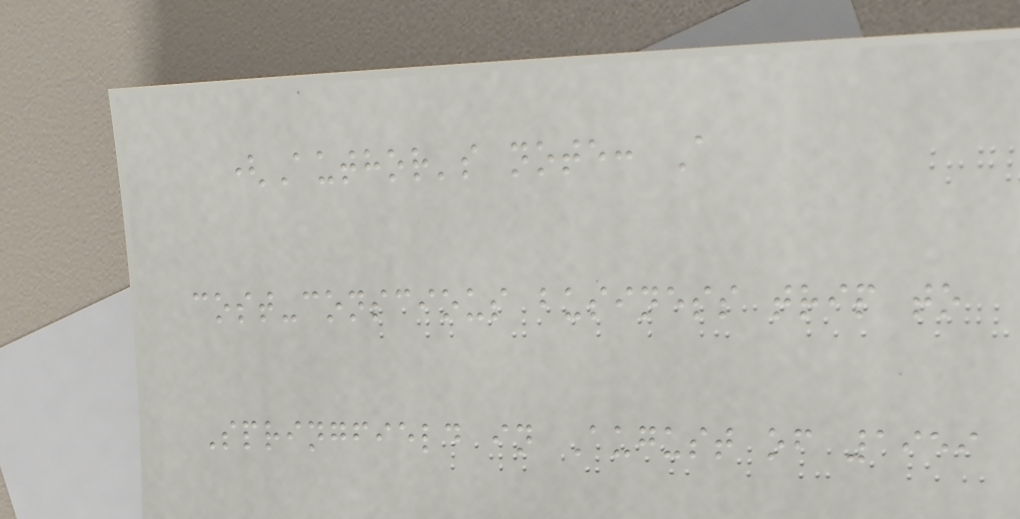(Author's note: A
cost-conscious business trip to
Springfield in August of 1959
